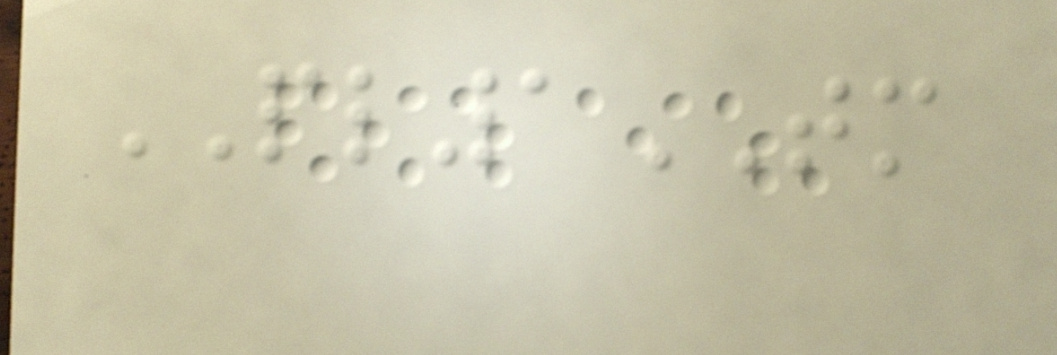PL1TM
